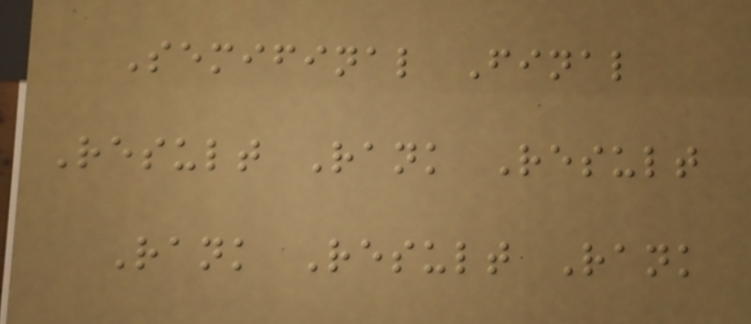Semifinal Final
Result Rank Result
Rank Result Rank
